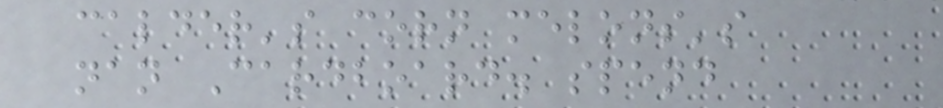calder's corn melons's
nan Cardboard. spend
